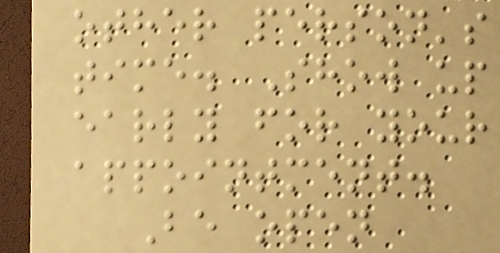other person's
time. Show up
early for your
appointment.
Be open
